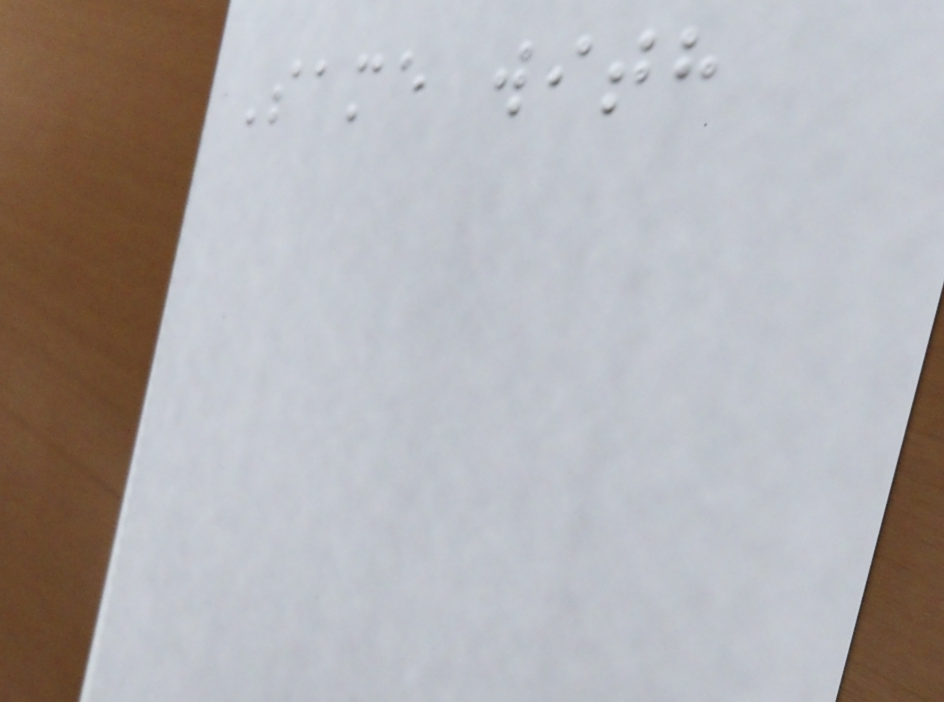Same with
